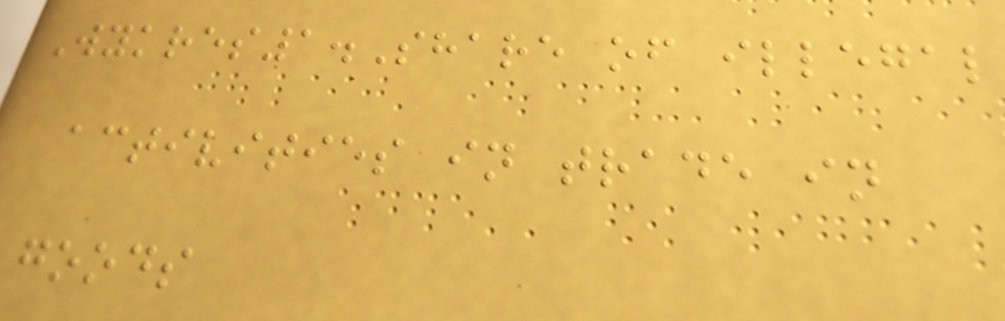Wykres1.Share of illegal
activities in trade in
goods
